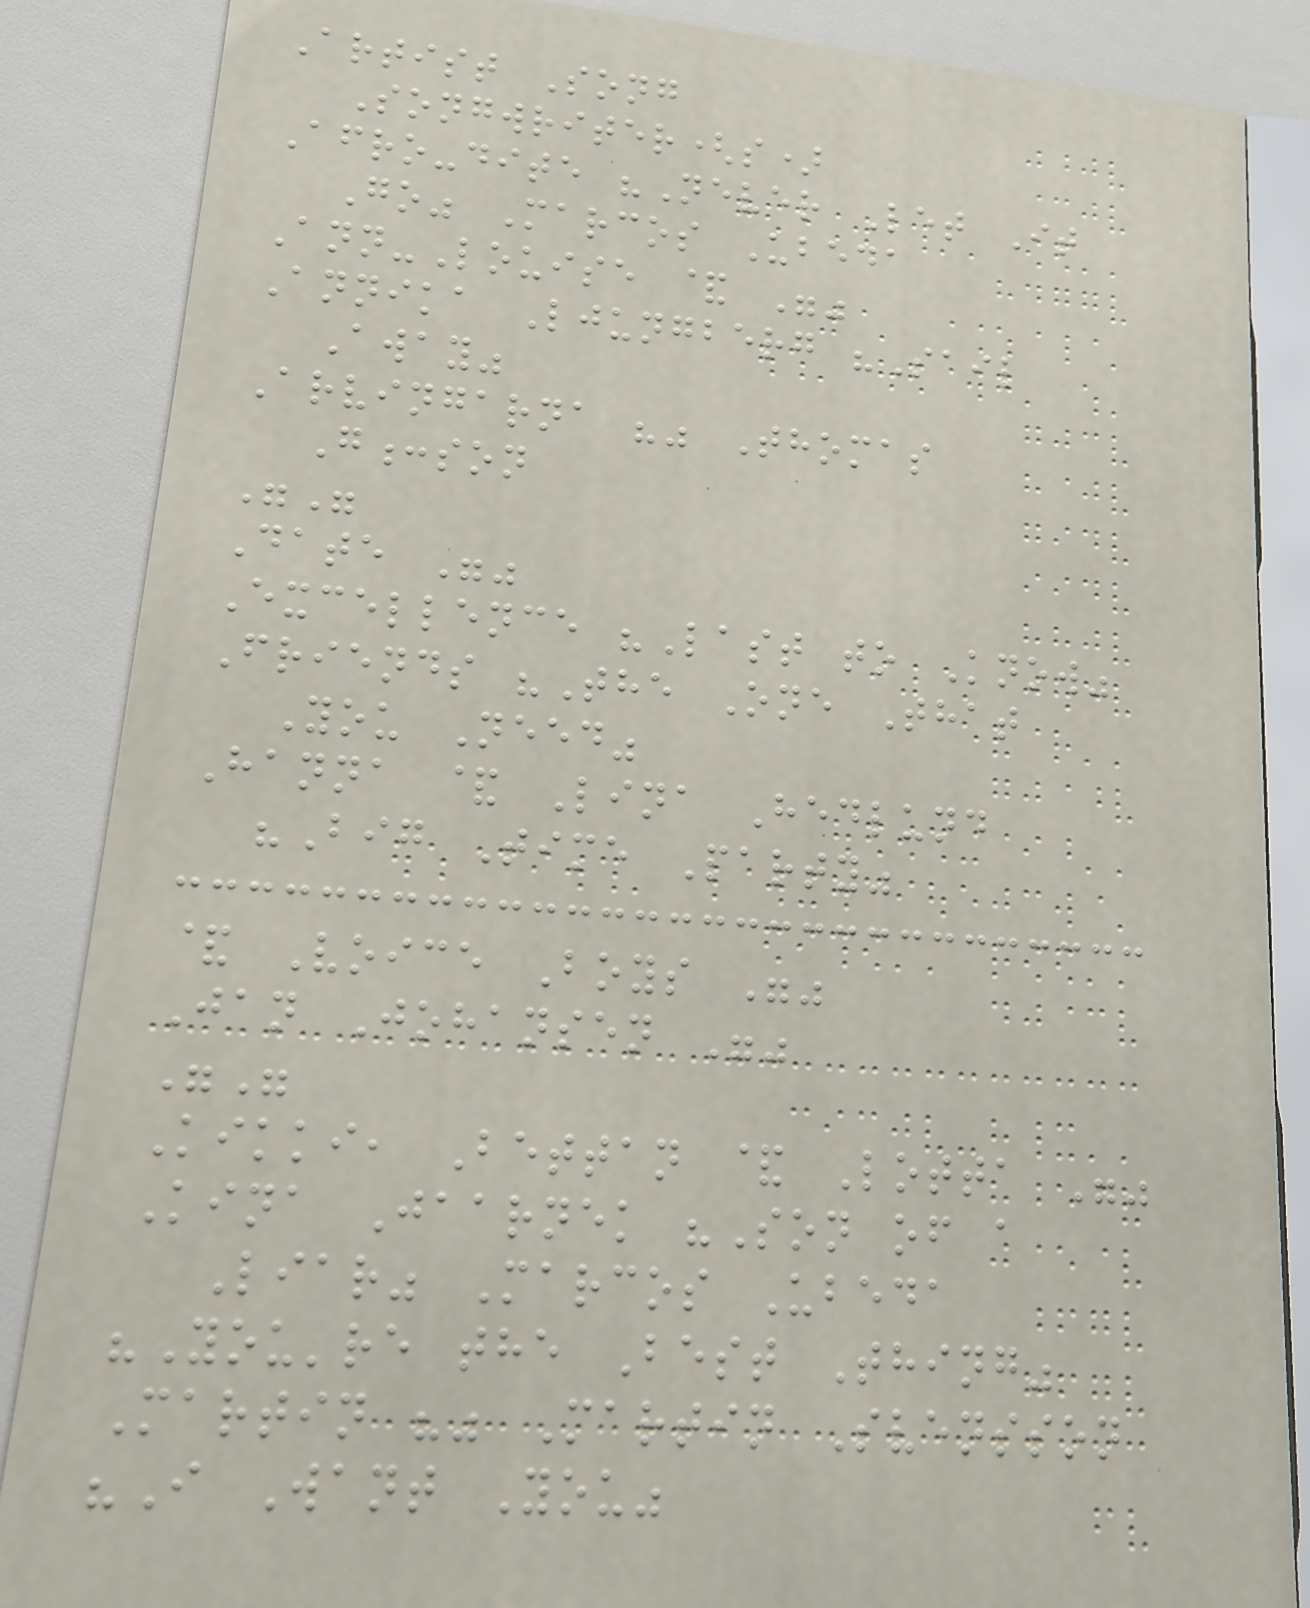Artist Song
Songwriter(s)
Afro-dite "Never Let It
Go" Marcos Ubeda
Ann-Louise & ""
Annika Ljungberg "Sail
Away"
Arvingarna "" Thomas
G:son
""
Date ""
Excellence "Last to Know"
Friends "The One That
You Need"
Hanna & Lina Hedlund
"Big Time Party"
& Voice Boys ""
Jan Johansen ""
""
Kikki, Bettan & Lotta ""
Kina Jaarnek "Son of a
Liar" Marcos Ubeda
"You're the Best Thing"
Martin "" Martin Svensson
"I Want You"
